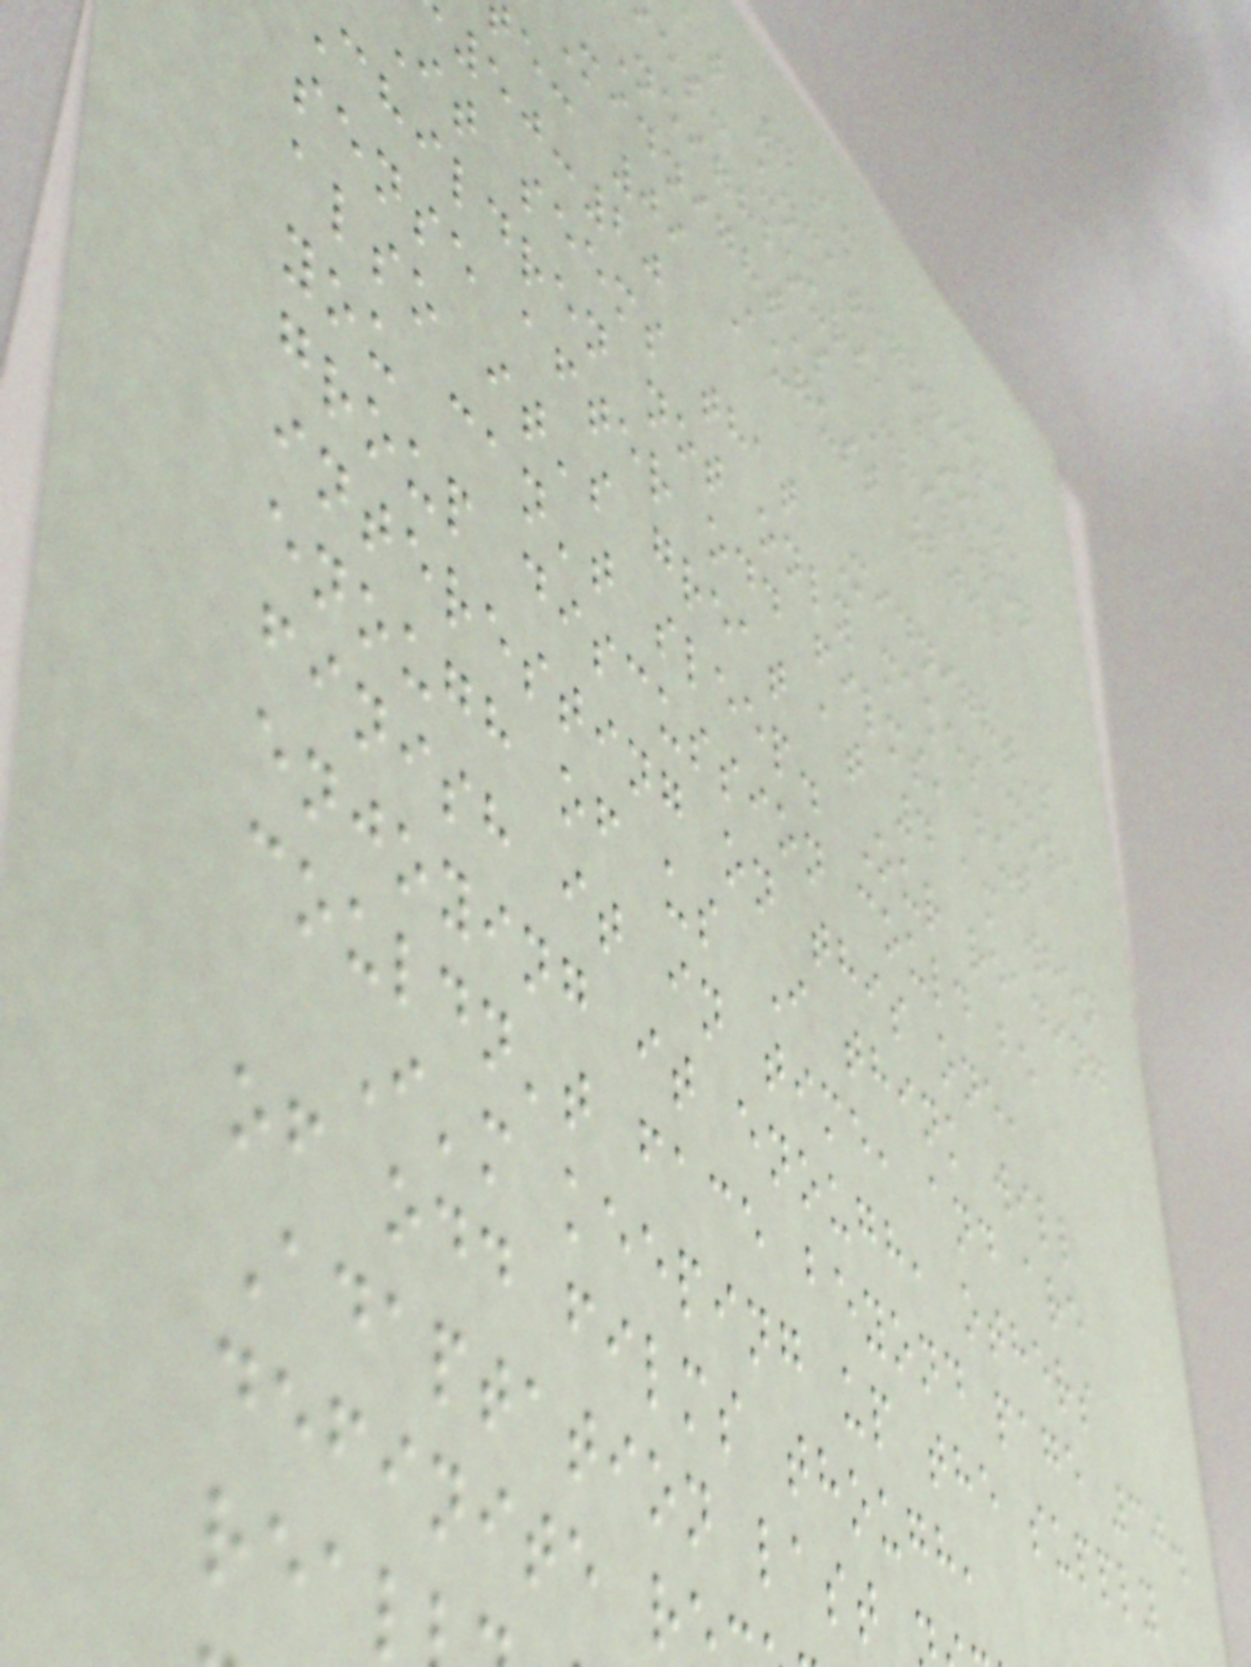at 4am
es: uncategorized
Neighbours, books,
Midnight's Children
e: 09 August 2004
50:20
it seems that Midnight's
children not only makes more
sense after odd films, but
also it's great at 4 am when
you can't sleep. Our reading
group discussion could be
interesting on this one,
enough of us I think will
finish it in time, and are
enjoying it enough, others
couldn't face beyond page 30.
I'm keeping up the supply
of odd films though,
Adaptation last
definite r
